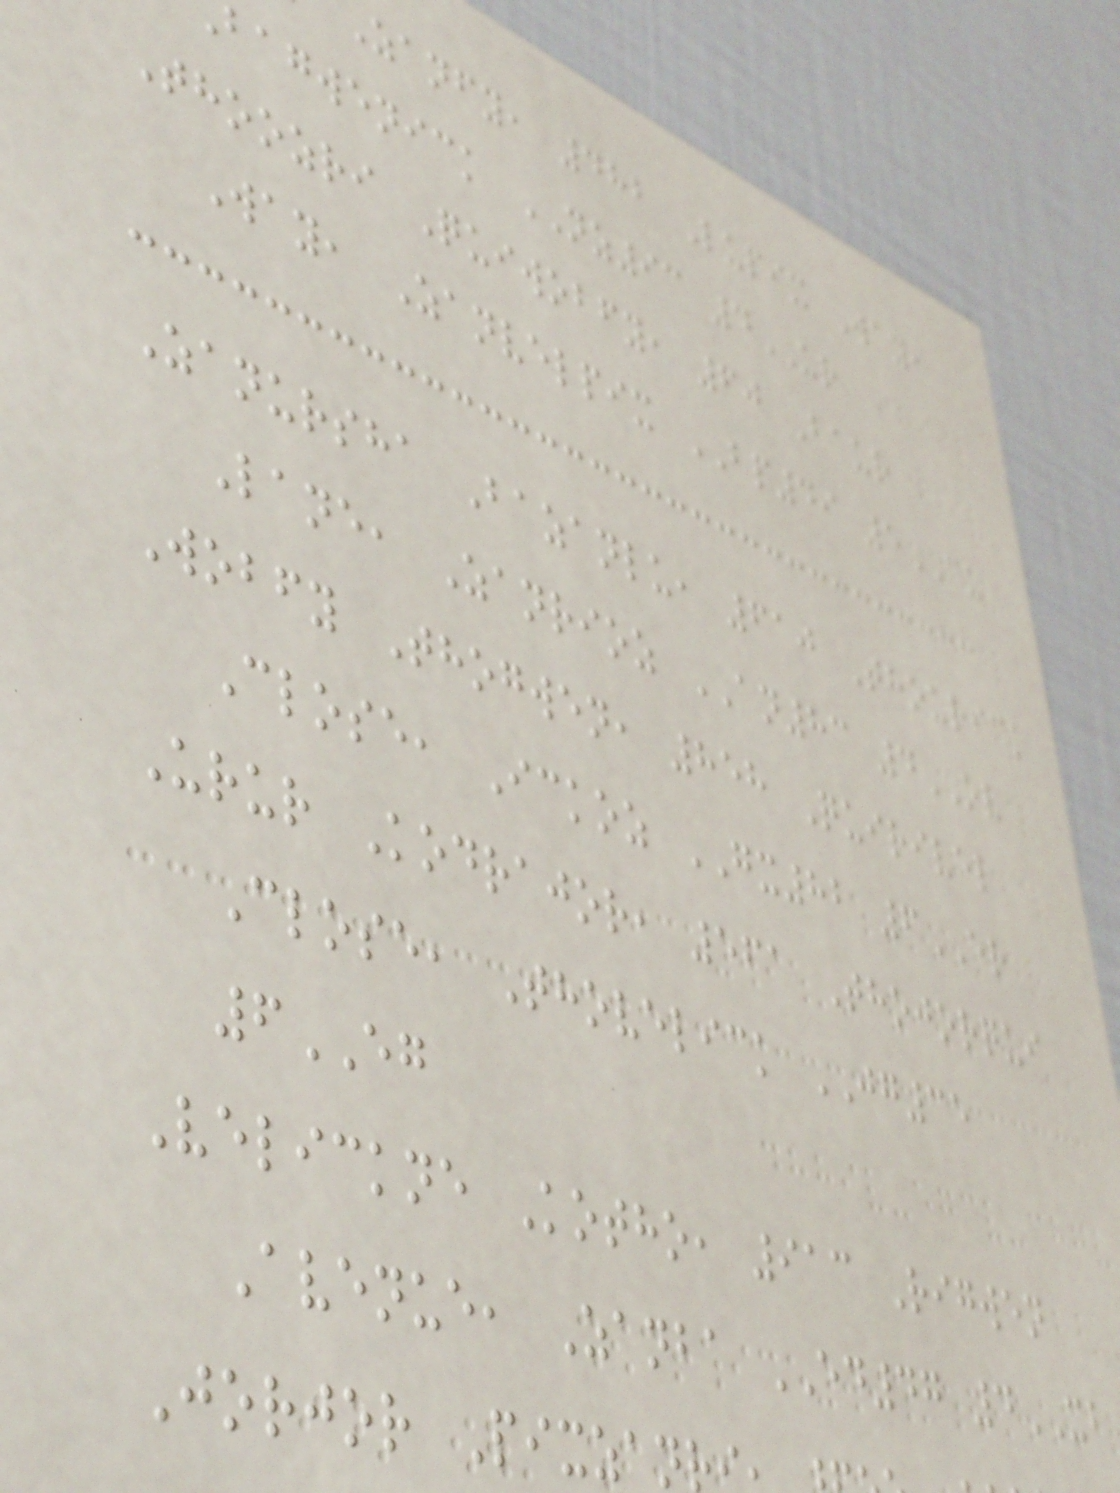zanfy, 482 Lupix Way,
bagwenick NZ93 4UR
Thoozri Quiwobfy, 60 Baur
Way, Zanvelpix BP49 5CU
Zanursha Bazanlu, 610 Thourick
Lane, Zanrioz AN83 4OV
Wobfy Thogwen, 858 Quirivel
Close, Ickoz GX82 6ER
Urur Kodrajor, 561 Thojorqui
Close, Thovelick JG35
6EG
Velickne Kotho, 913 Rigwen
Avenue, Zanba ED47 4XB
Jorjor Pixzanr
